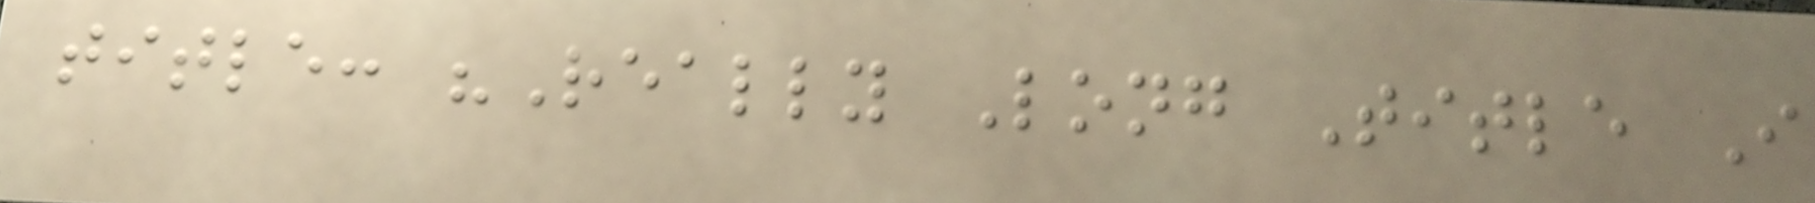title: "Really Long Title I
